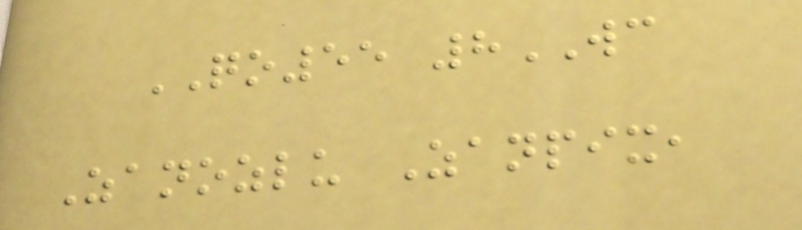QO55 8WC
Zanozlu Zanpix,
